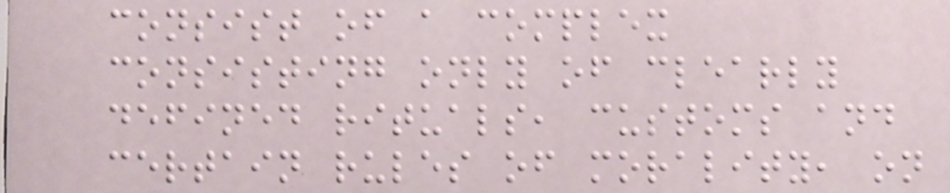consist of a complex
consisting only of clearly
defined rituals, customs and
certain rules of morality, on
